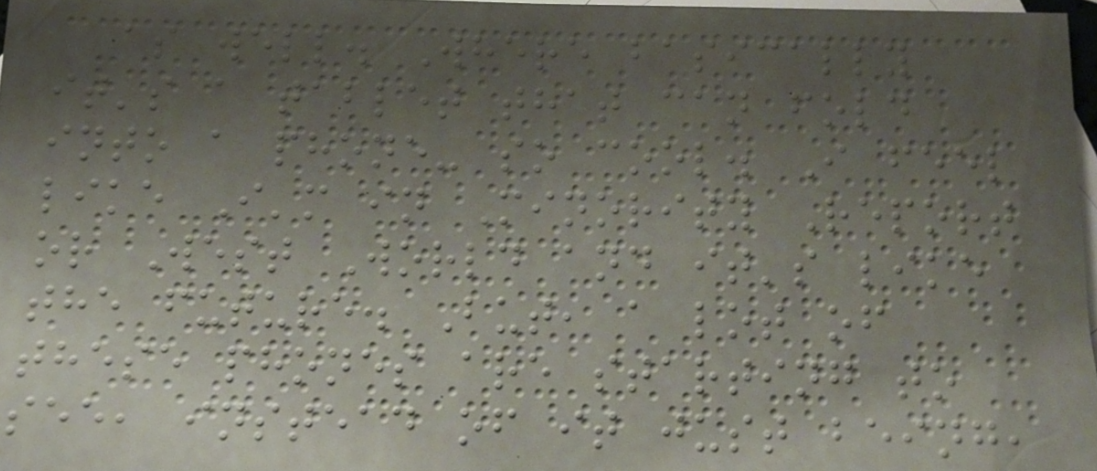as well. Where basically
it's a tablet that can fold
into a phone- so cool. I feel
like I'm in Minority Report
or West World and it's like
the future. But, a lot of
these phones are starting to
see, instead of it just being,
